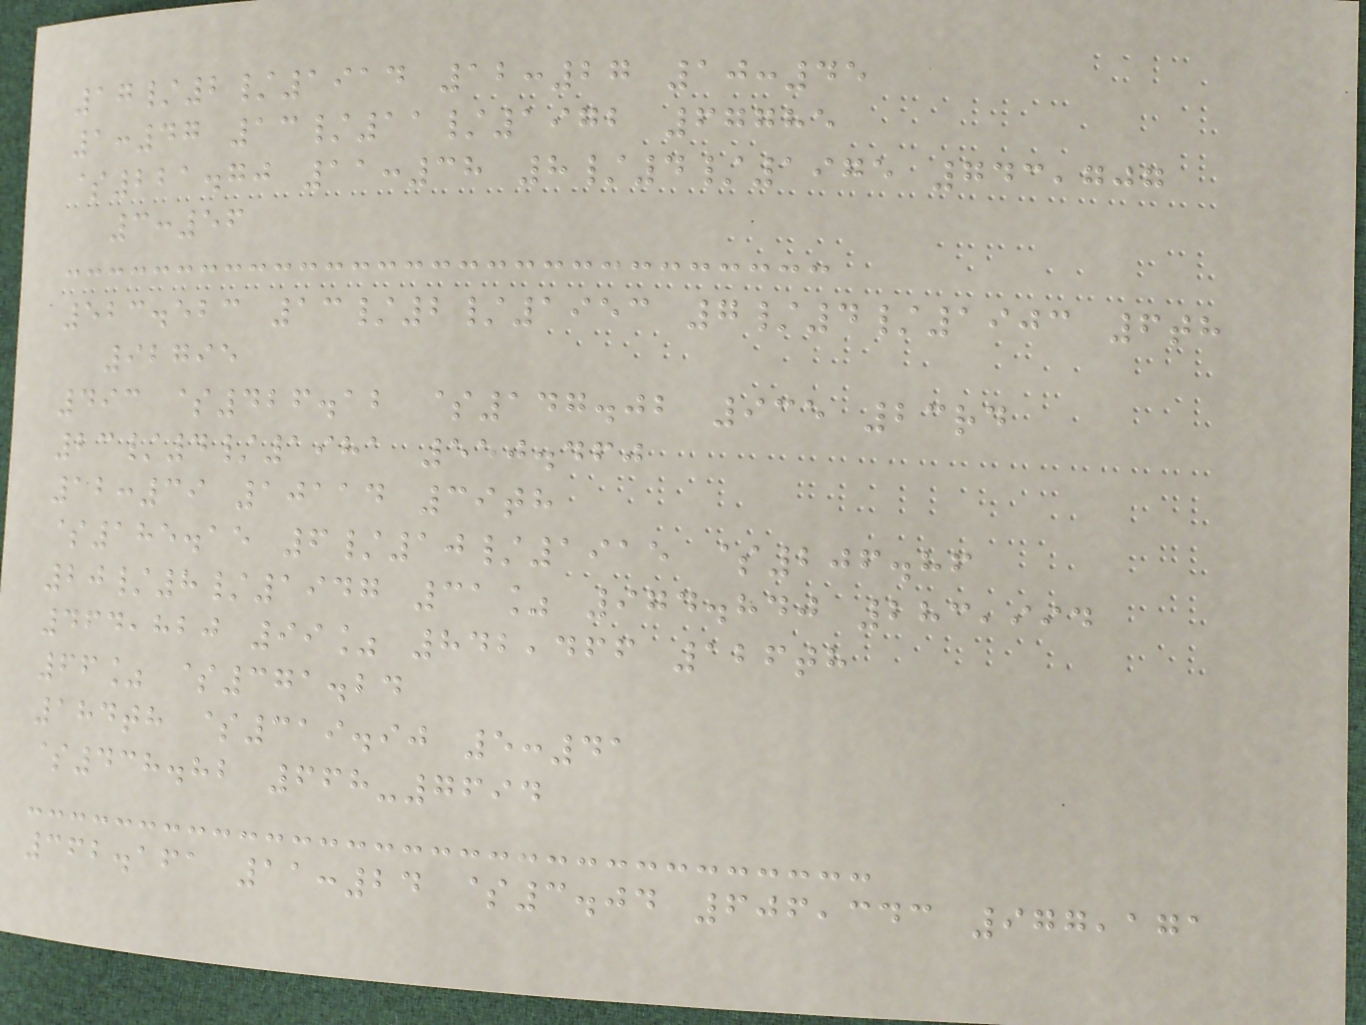17/2/1914 12:27 10:45
1:47 13/11/1972 67785
$221.70 11:38 8/4/1975 743,707
3:56
523.523 13/2/1953 7/4/1903 6th
92795
493 $426.12 $147.02 935 23rd
23/4/1981 550.460
12:39 10114 39th
$185.15 6/10/1915 $206.86
20/8/1947 31% 974.840 283,994
464,820 99% 842,466 126th
66% $371.24
184th $319.90 5:41
$438.82 668-7694
362.161 11:24 $3.04 606,343 977,171
